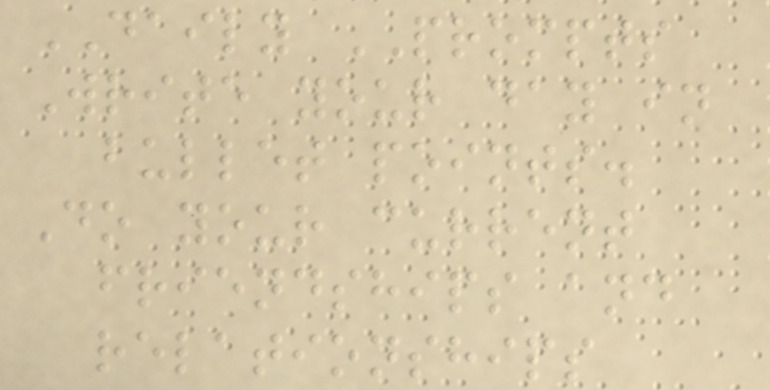DAILY PROMPTS
Write your day in
bullet points.
Do your current
friendships and
relationships
